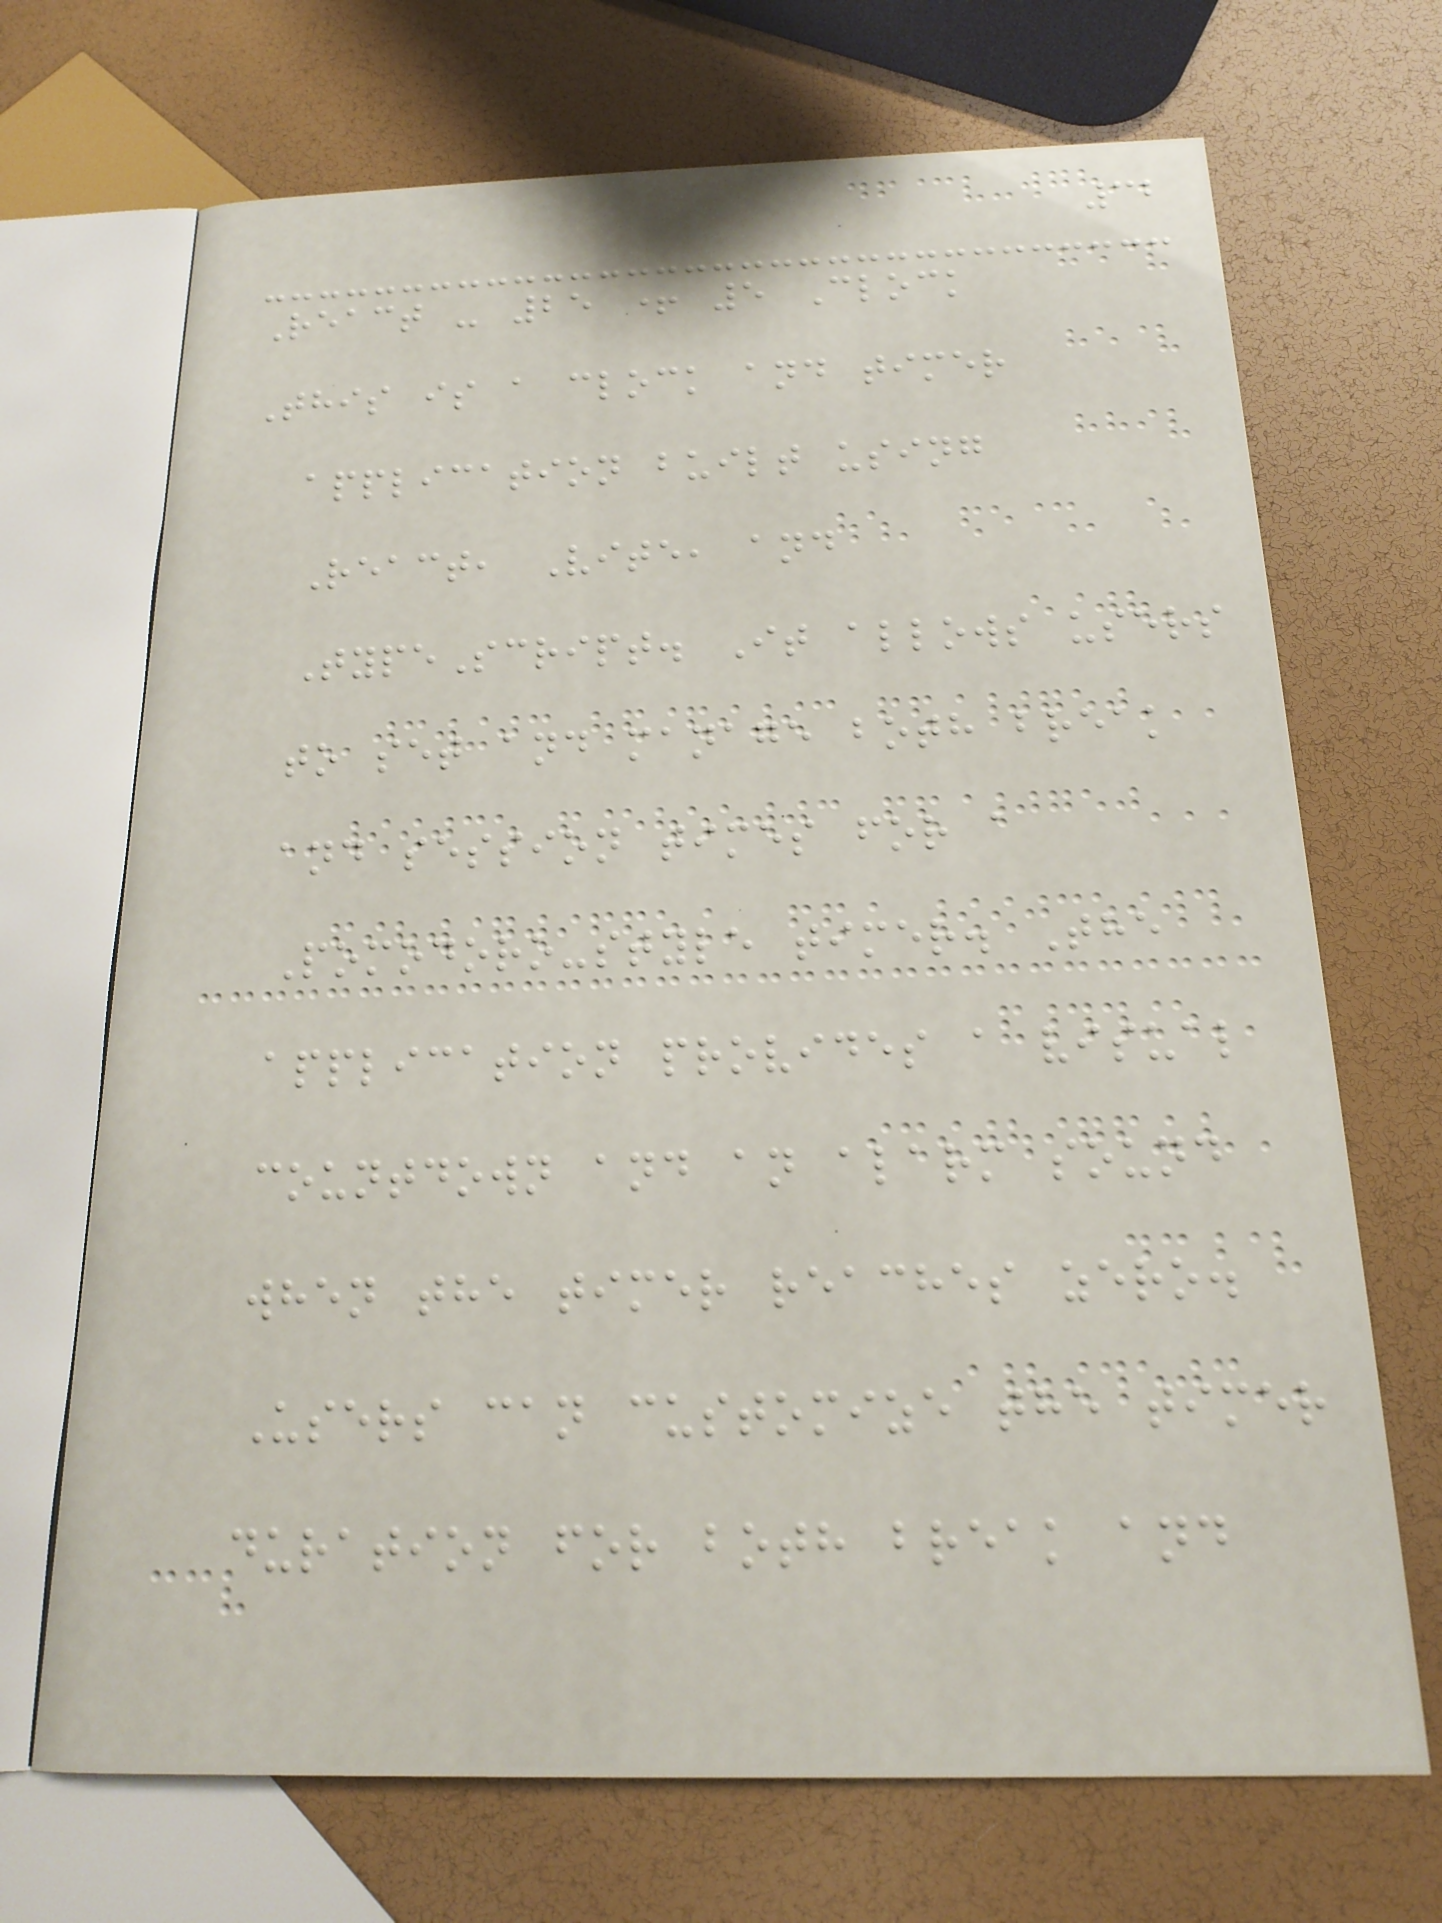32
React - 25 + 5 Clock
This is a clock and timer
application built using
React, Vite, and
TypeScript. It allows users
to set and manage both break
and session times for a
Pomodoro-style timer. The
application provides a visual
countdown and an alarm sound
when the timer reaches zero.
Users can customize the timer
duration for both break and
